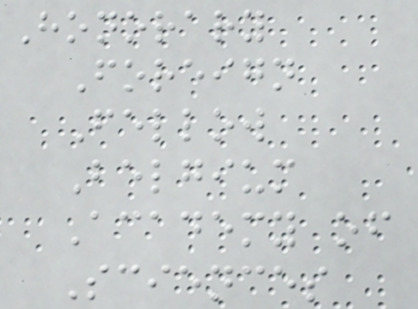Honorary
Foreign
Fellow
Belgium
Academy of
Sciences
